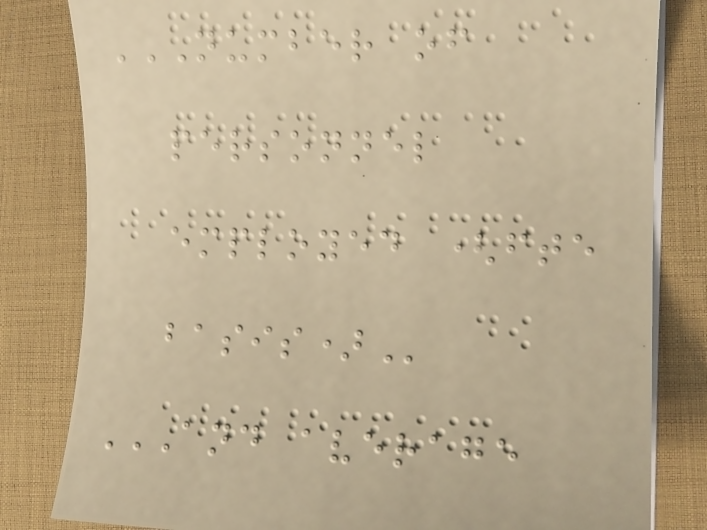NUMBER OF
PERSONNEL
EMPLOYED (FTE
BASIS)
AND AVERAGE
